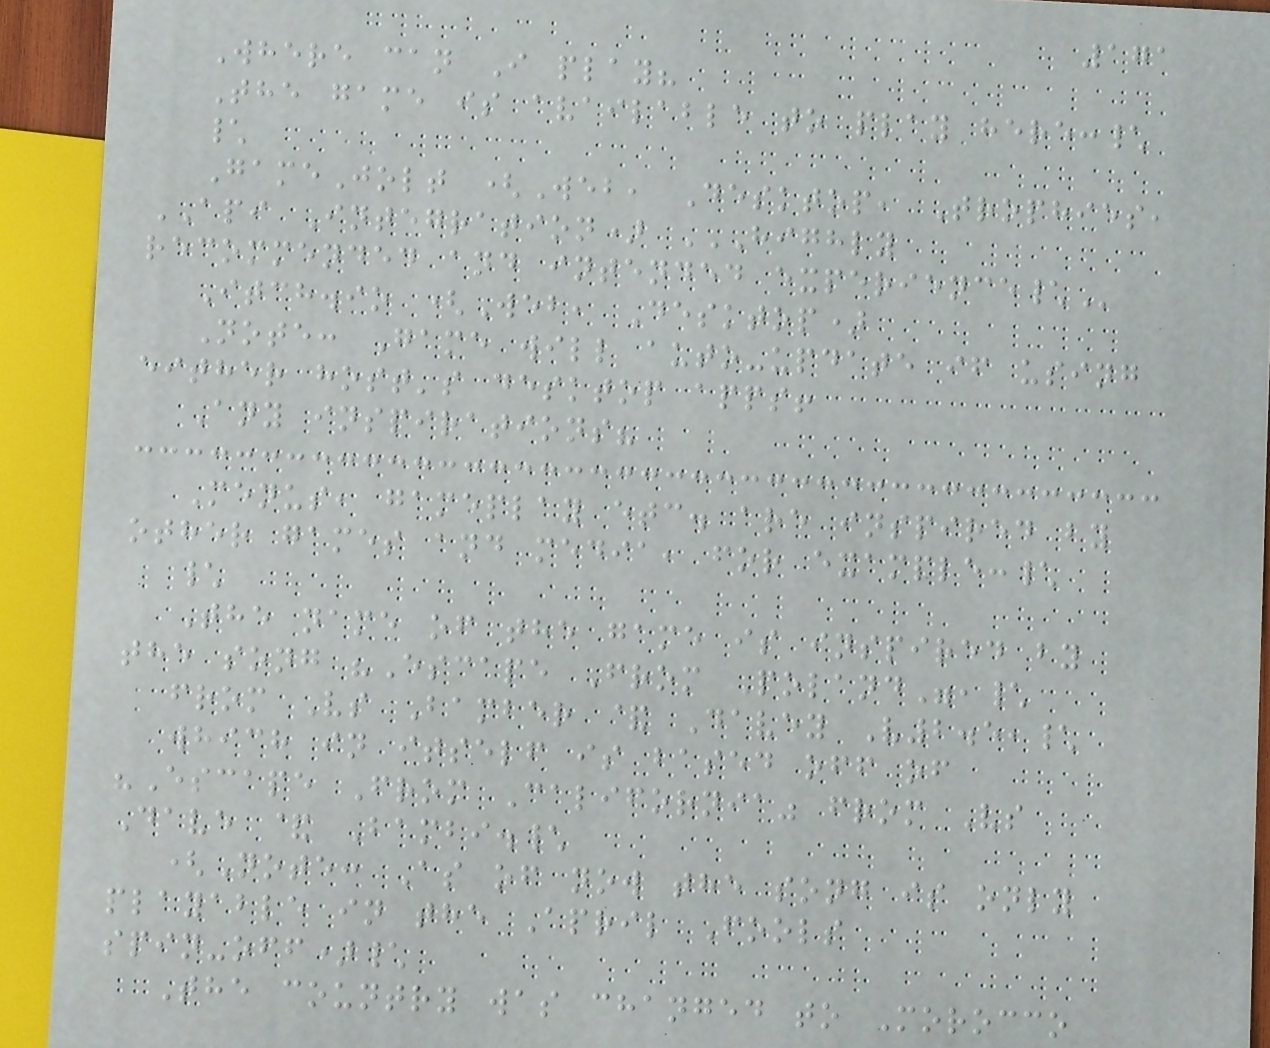171
Where can I play?
The game is available to play here:\
\
GameJolt (Web, Desktop, Trophies,
API Integration) HIGHLY
RECOMMENDED AND INTENDED EXPERIENCE\
Itch.io (Web, Desktop)
Note: Game will auto-update if using
either host's desktop apps!
Any inspirations?
Menus, gameplay etc. are inspired by
other games and media, for example:\
\
The name of the game is inspired by
the song "Escape From Poland",\
from Vs Bamber & Davey V2.5,\
which in itself is based off of
"Escape From California" from Vs
Dave & Bambi.\
(Note: As of now the song is only
playable in the April Fools
spin-off)\
The country was changed to Morocco
